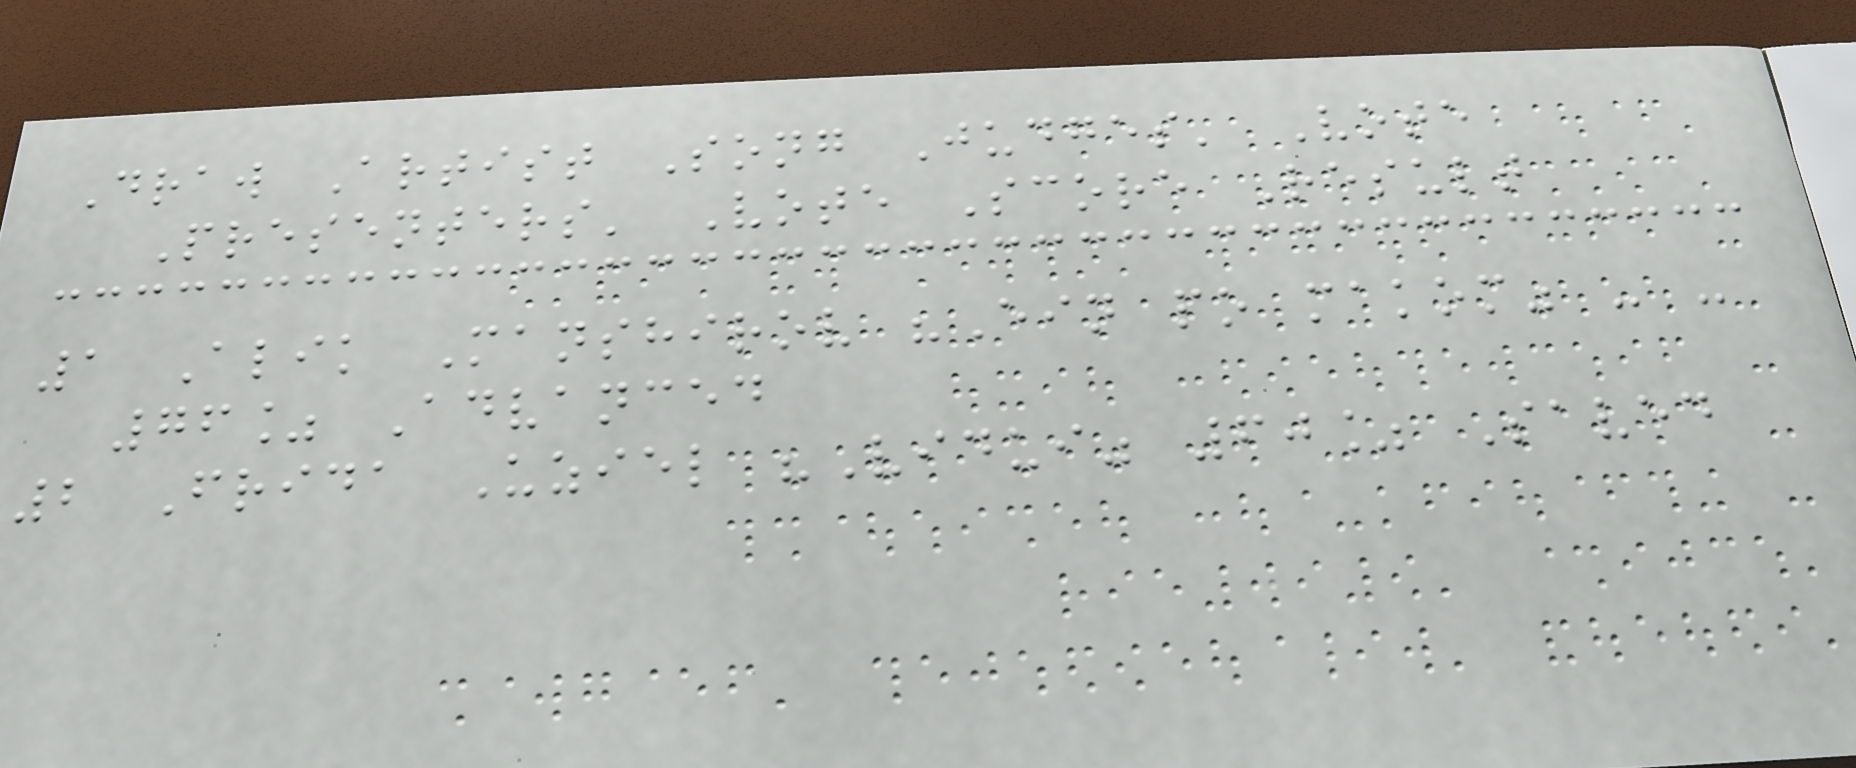Draw Artist Song Judges' Vote
Presenters' Vote Score Result
1 Alik Manshirov "Ein po makom" - -
76% Advanced
2 Frida Uziel "Vidui" 60% Saved
